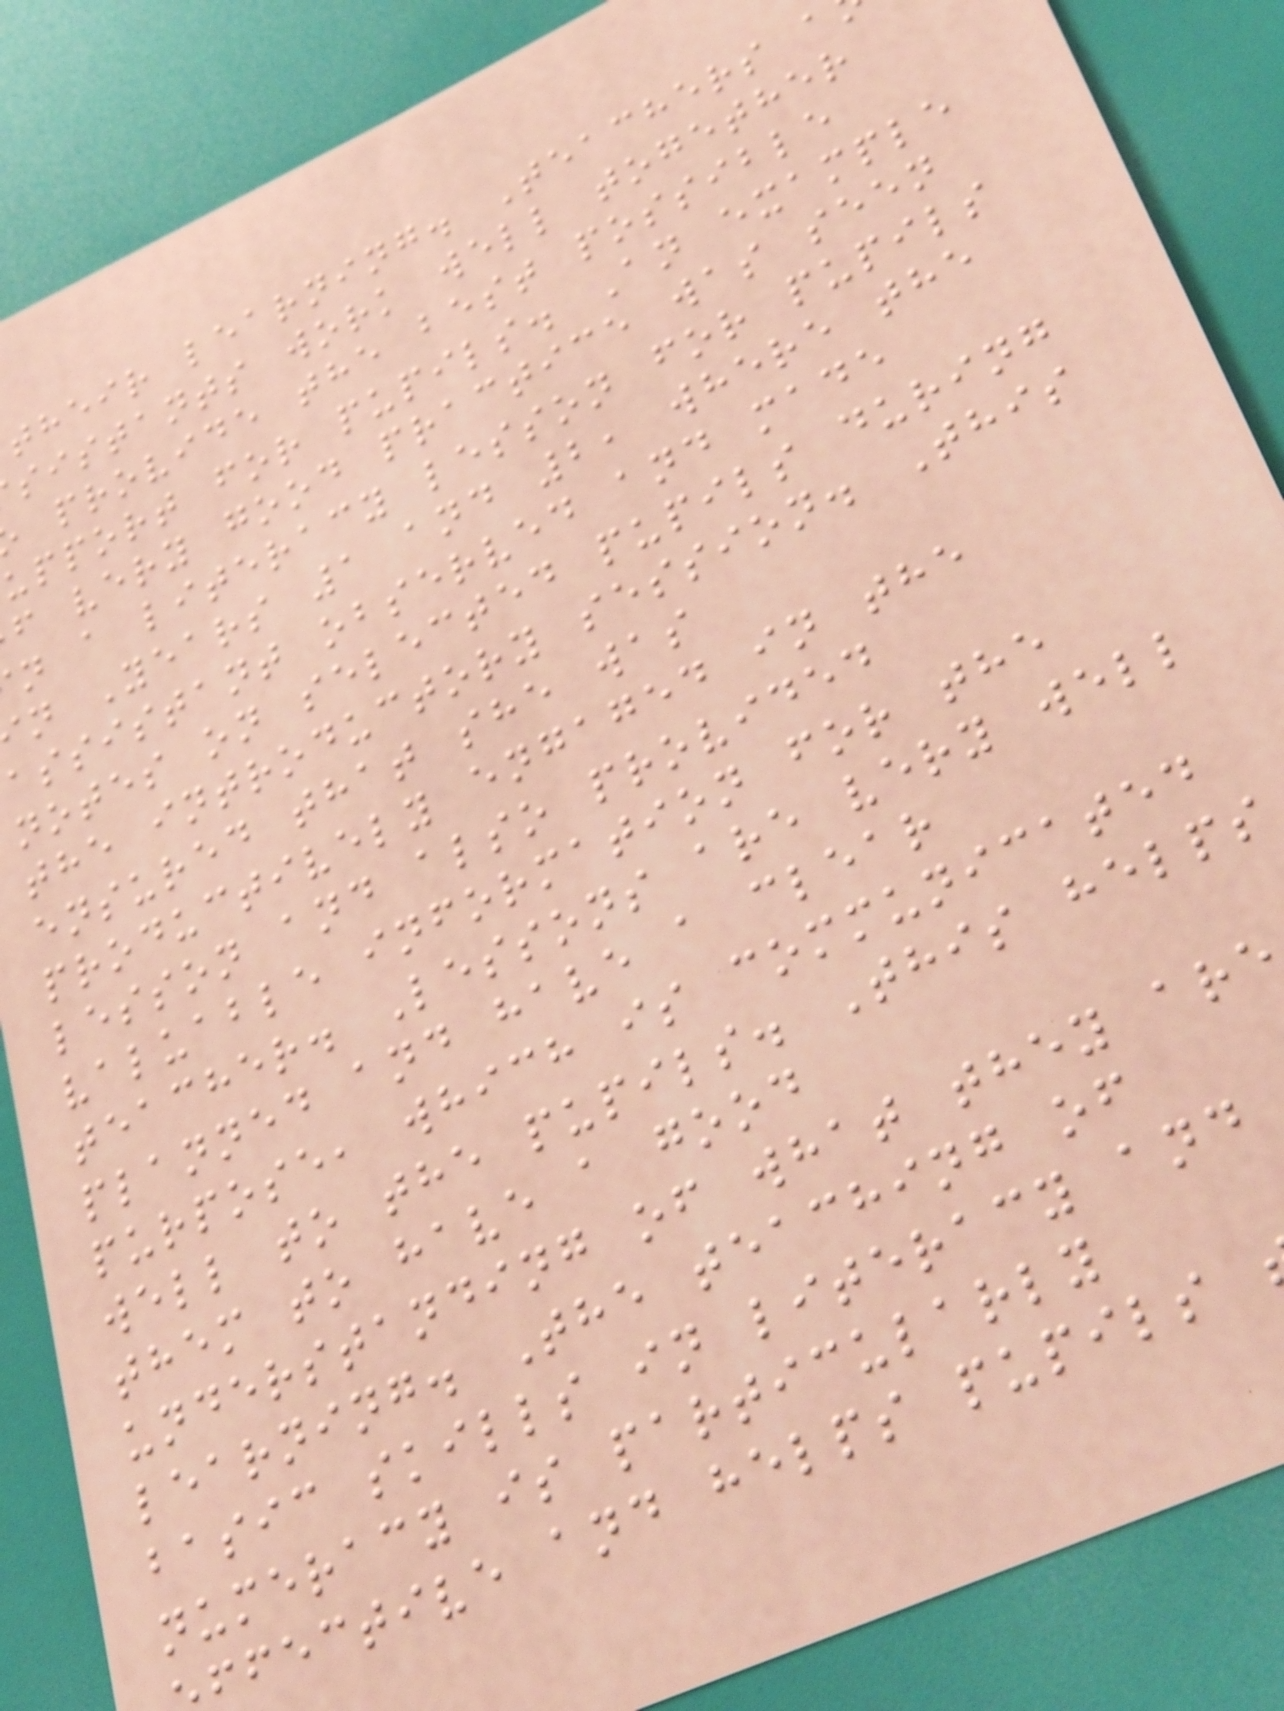their learning. Teachers a
sistants work well together
provide the best possible
upport for pupils. An example
f very good practice was seen
n a literacy lesson for pupils
n Years 1 and 2, where the
assistant observed and made
notes on selected pupils during
the introductory session. This
ensured that she was
productively engaged in the
lesson and also provided
valuable information for the
teacher. Lessons are very well
planned and have a clear
purpose, which is communicated
well to the pupils. This helps
them to have a good
understanding of what they are
learning. The teaching of
basic skills in literacy and
numeracy is particularly
ffective and helps pupils
